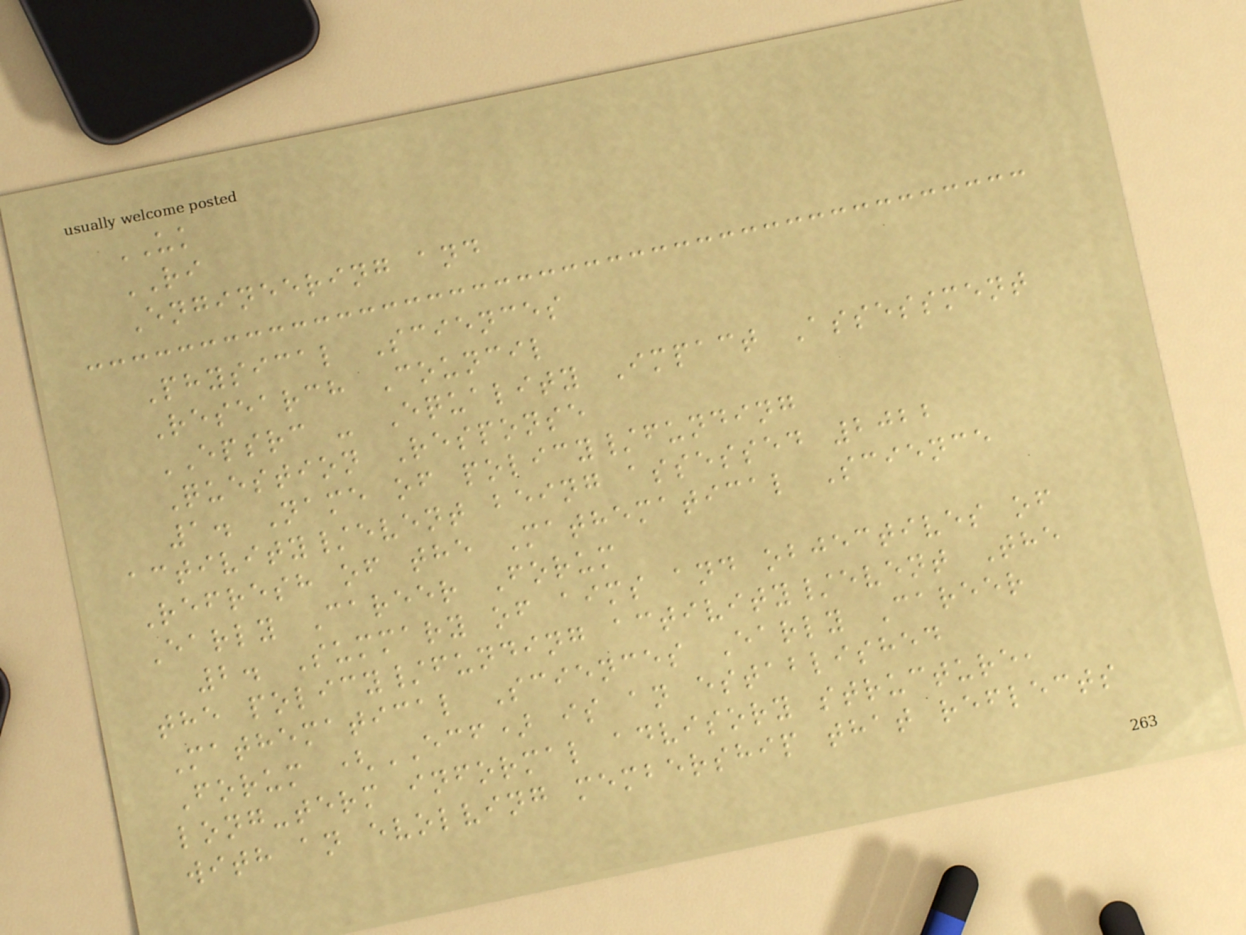UK
RI
Engineering and
Physical Sciences
Research Council
EPSRC - Equality Impact Assessment
Question Response
1. Name of policy/funding
activity/event being assessed 2022
Refresh of the Mathematical Science
Early Career Forum
2. Summary of aims and objectives of
the policy/funding activity/event The
Mathematical Sciences Early Career
Forum (ECF) is an established
long-term informal advisory structure,
with an evolving membership that reflects
